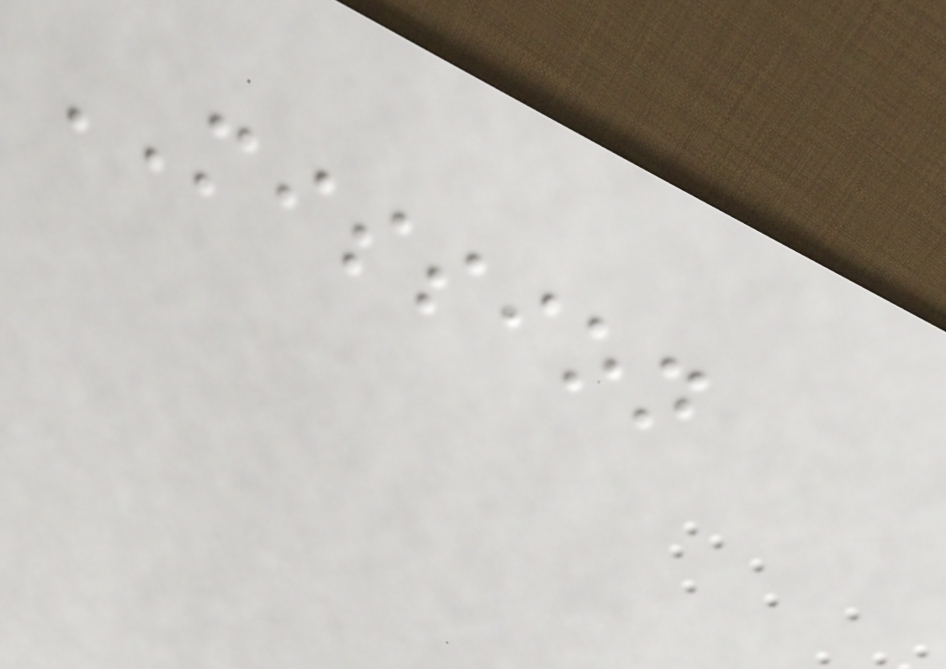MISSION
